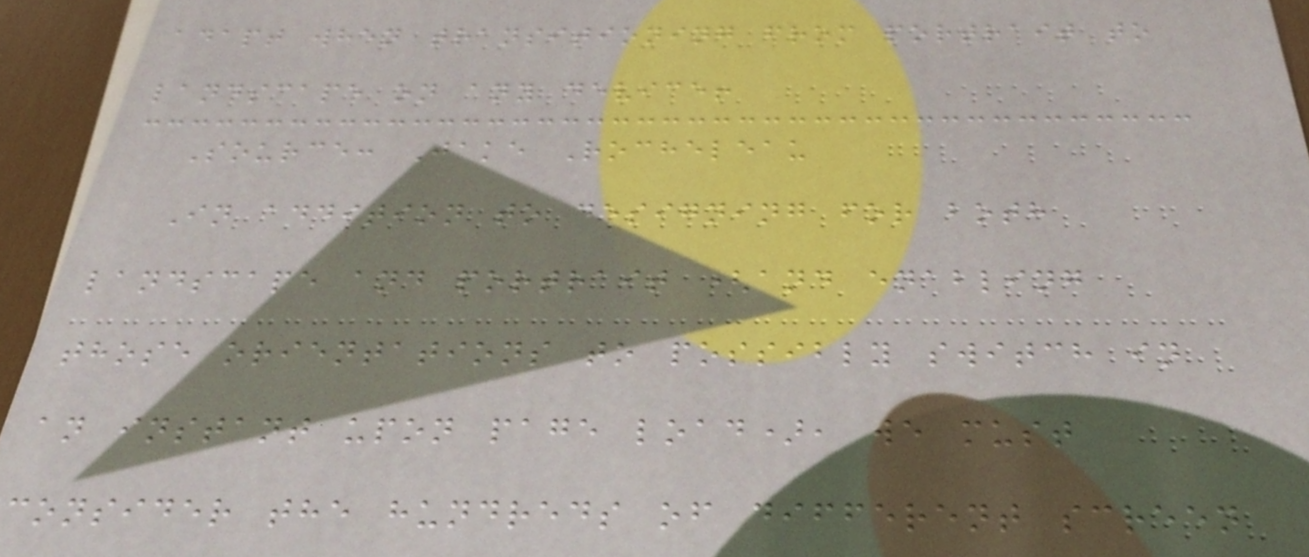adapt when transitioning from portrait to
landscape on any device!
Source: Jake Rocheleau
In addition to designing for both
landscape and portrait (and enabling
those orientations to possibly switch in
an instant upon page load), we must
consider the hundreds of different screen
